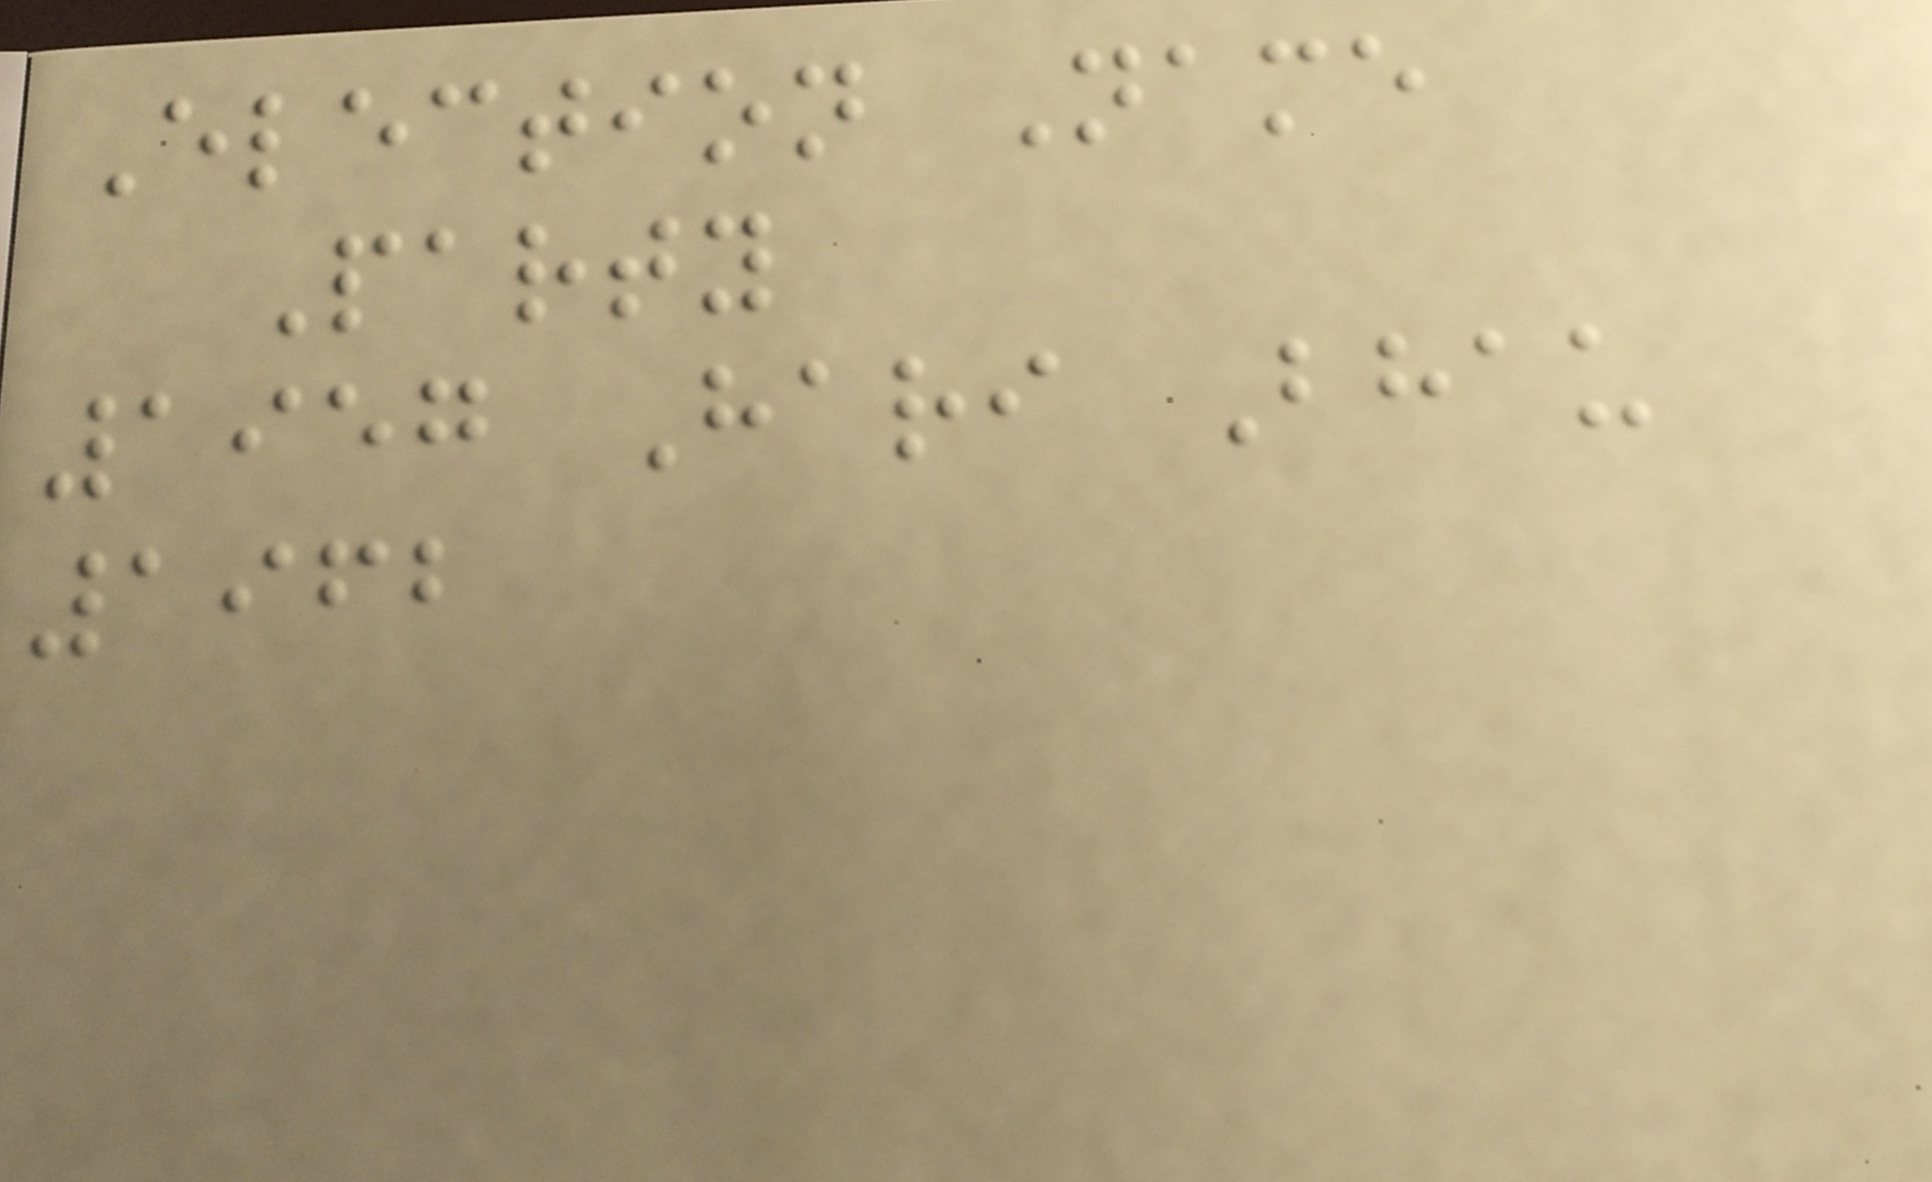Election Name
Party
1957 Hari Bhau
1962
